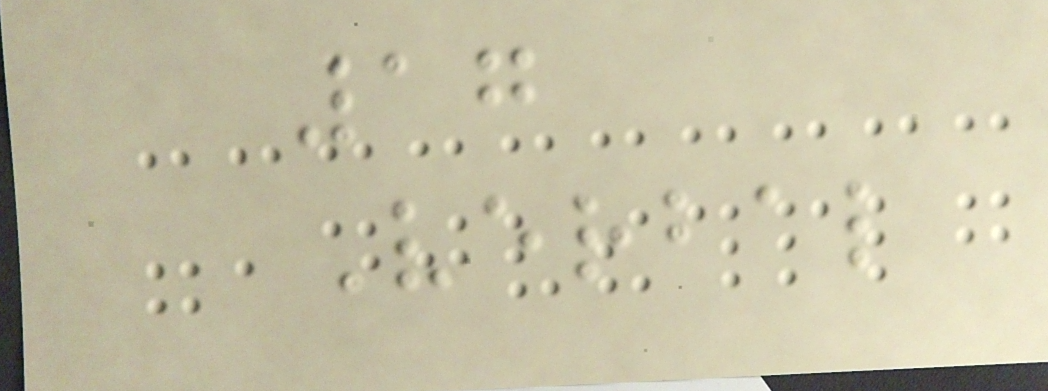17
Verbal
